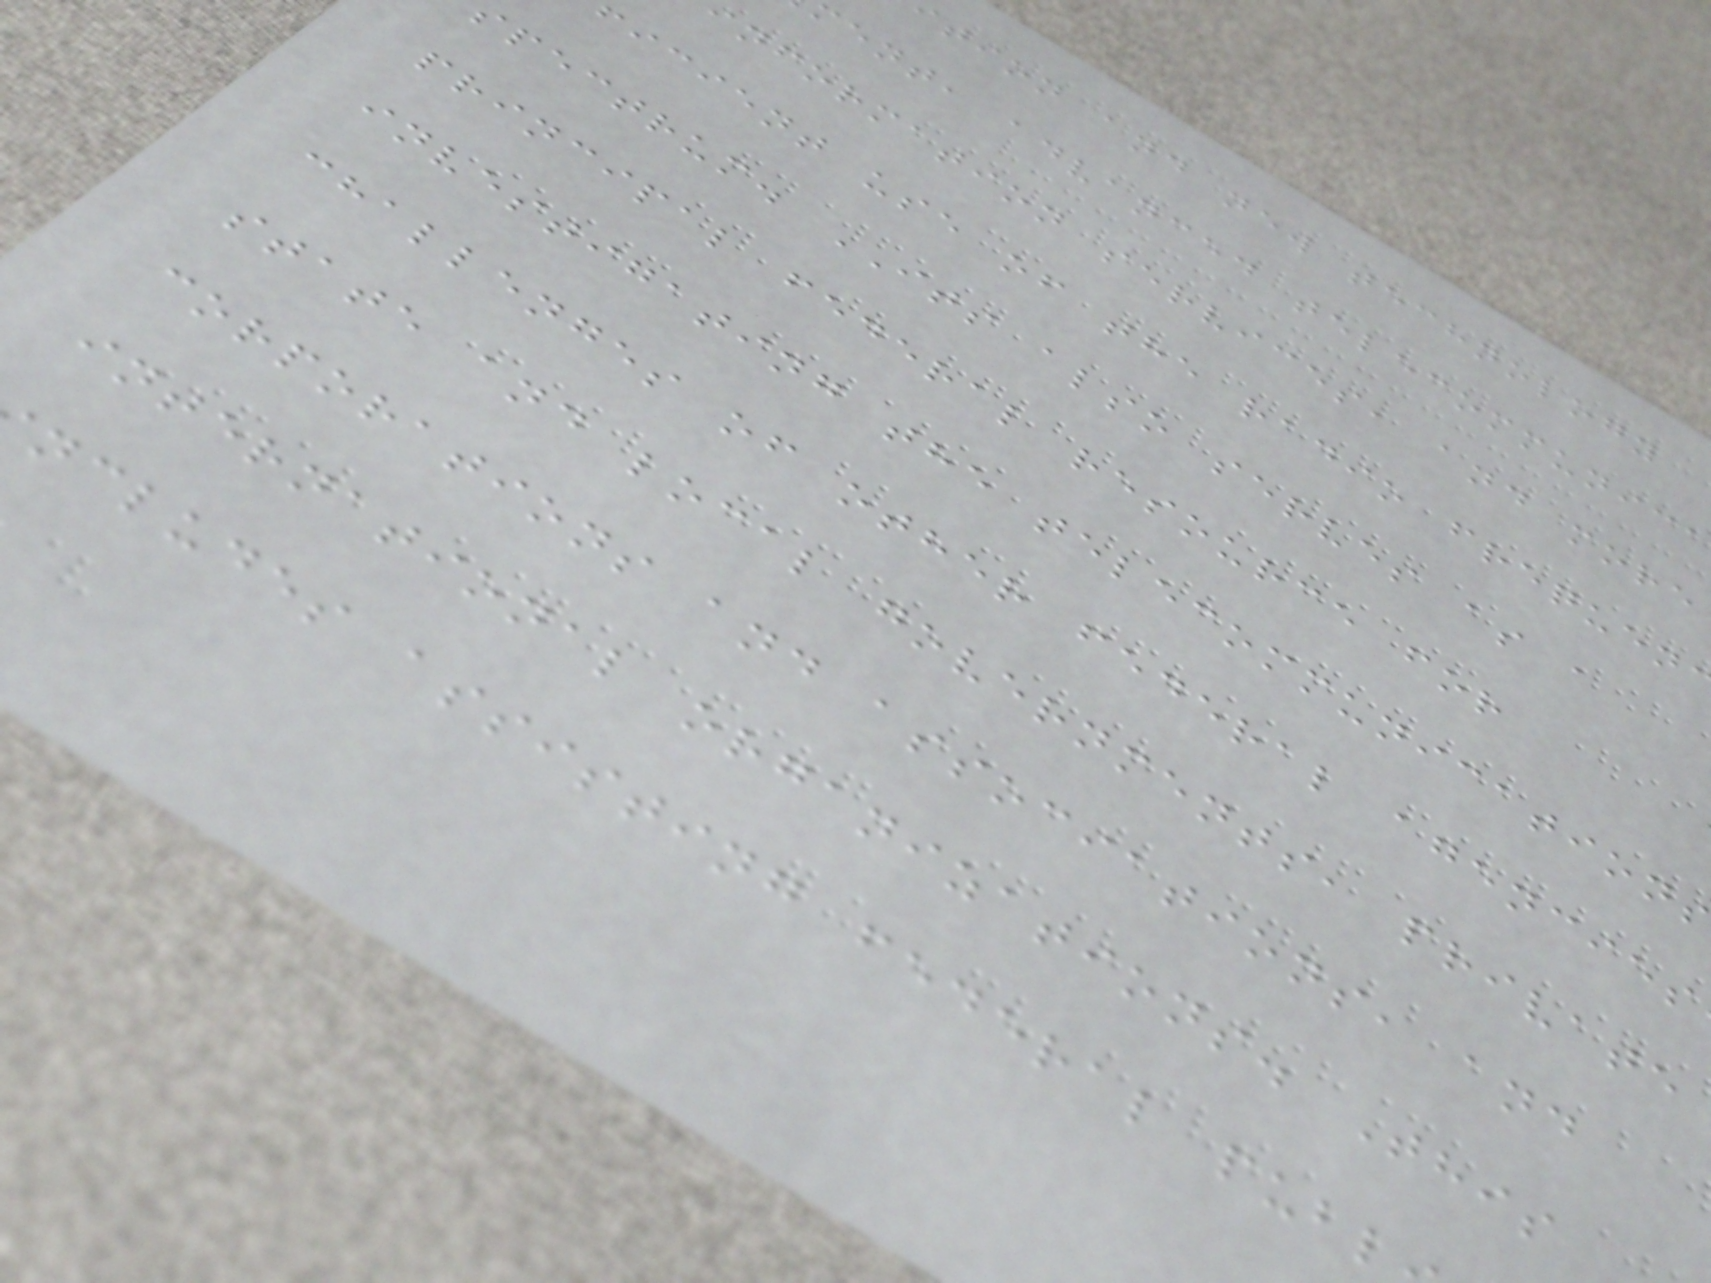tion and new technology
ment, advanced telecommunica
information services, and more
ficient use of the radio frequen
spectrum. ITS also serves as a
principal federal resource for
investigating the telecommunications
challenges of other federal agencies
state and local governments, private
corporations and associations, and
international organizations. This
ncludes assisting federal publ
